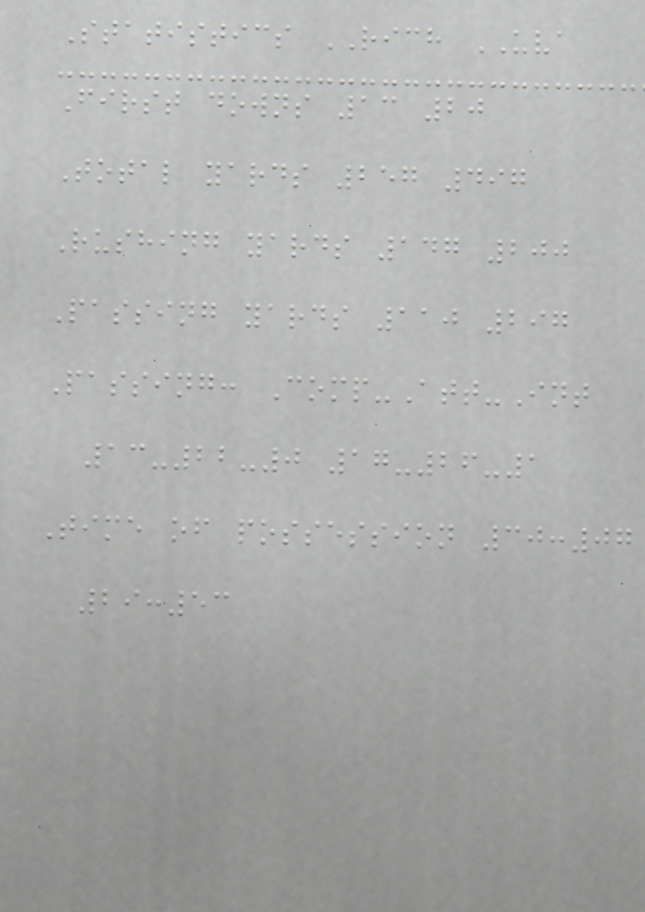Statistics RICH UVA
First downs 13 20
Total yards 257 497
Rushing yards 147 200
Passing yards 110 297
Passing: Comp-Att-Int
13-22-0 17-26-1
Time of possession 30:07
29:53
